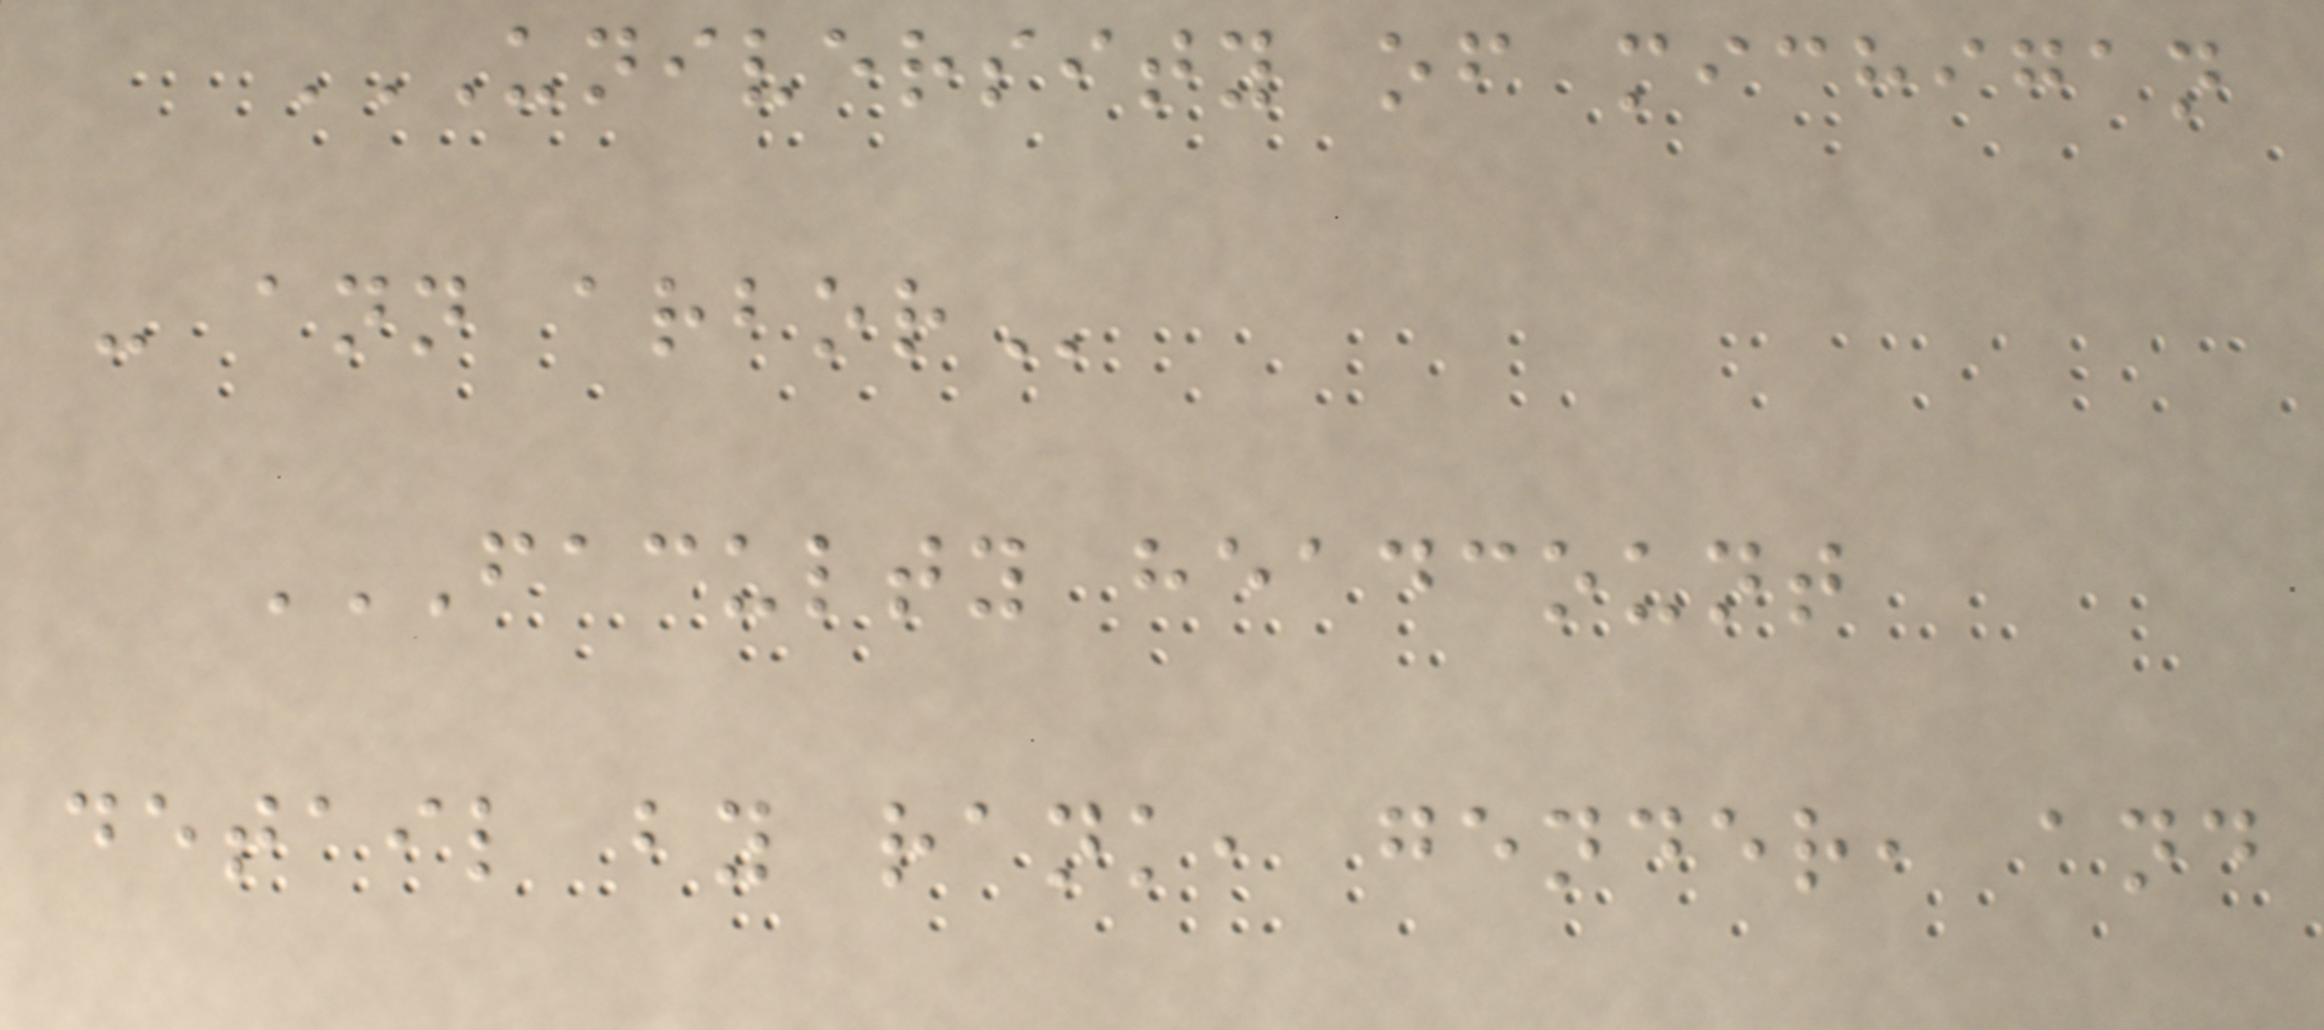UNIVERSITY OF MICHIGAN
- ANN ARBOR
FACULTY HEADCOUNT
DETAIL BY RANK, GENDER, AND
